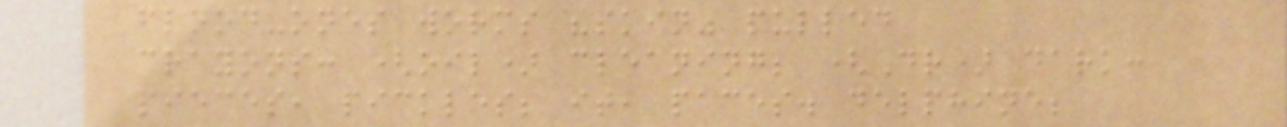flood-ones worms "skin" pulled
crayons: (oil) cleaning; (Dr) dark:
pieces, pickles; it, paces. delphine;
